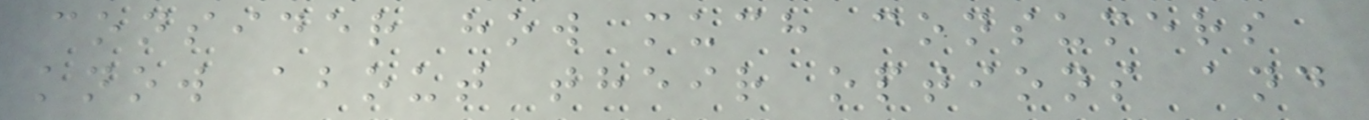consider how much consumers
know about their options and
